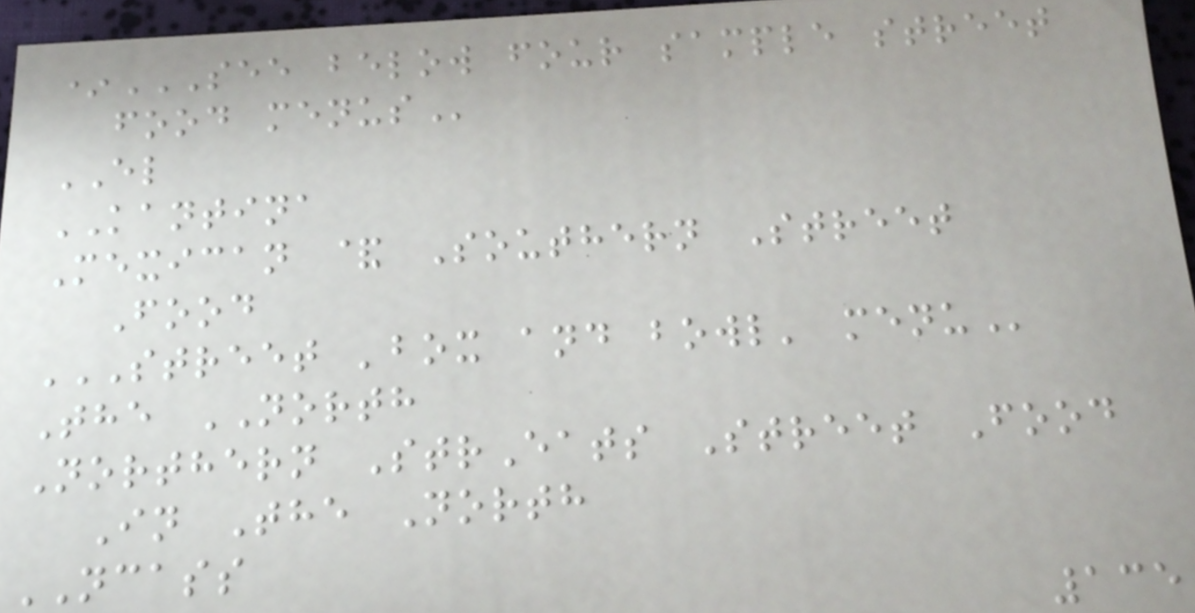*SEE BELOW FOUR SAMPLE STREET
FOOD MENUS
EL
KANTINA
Mexican & Southern Street
Food
STREET 'BOX AND BOWL' MENU
The NORTH
Northern StrEats Street Food
In The North
NCASS
135
